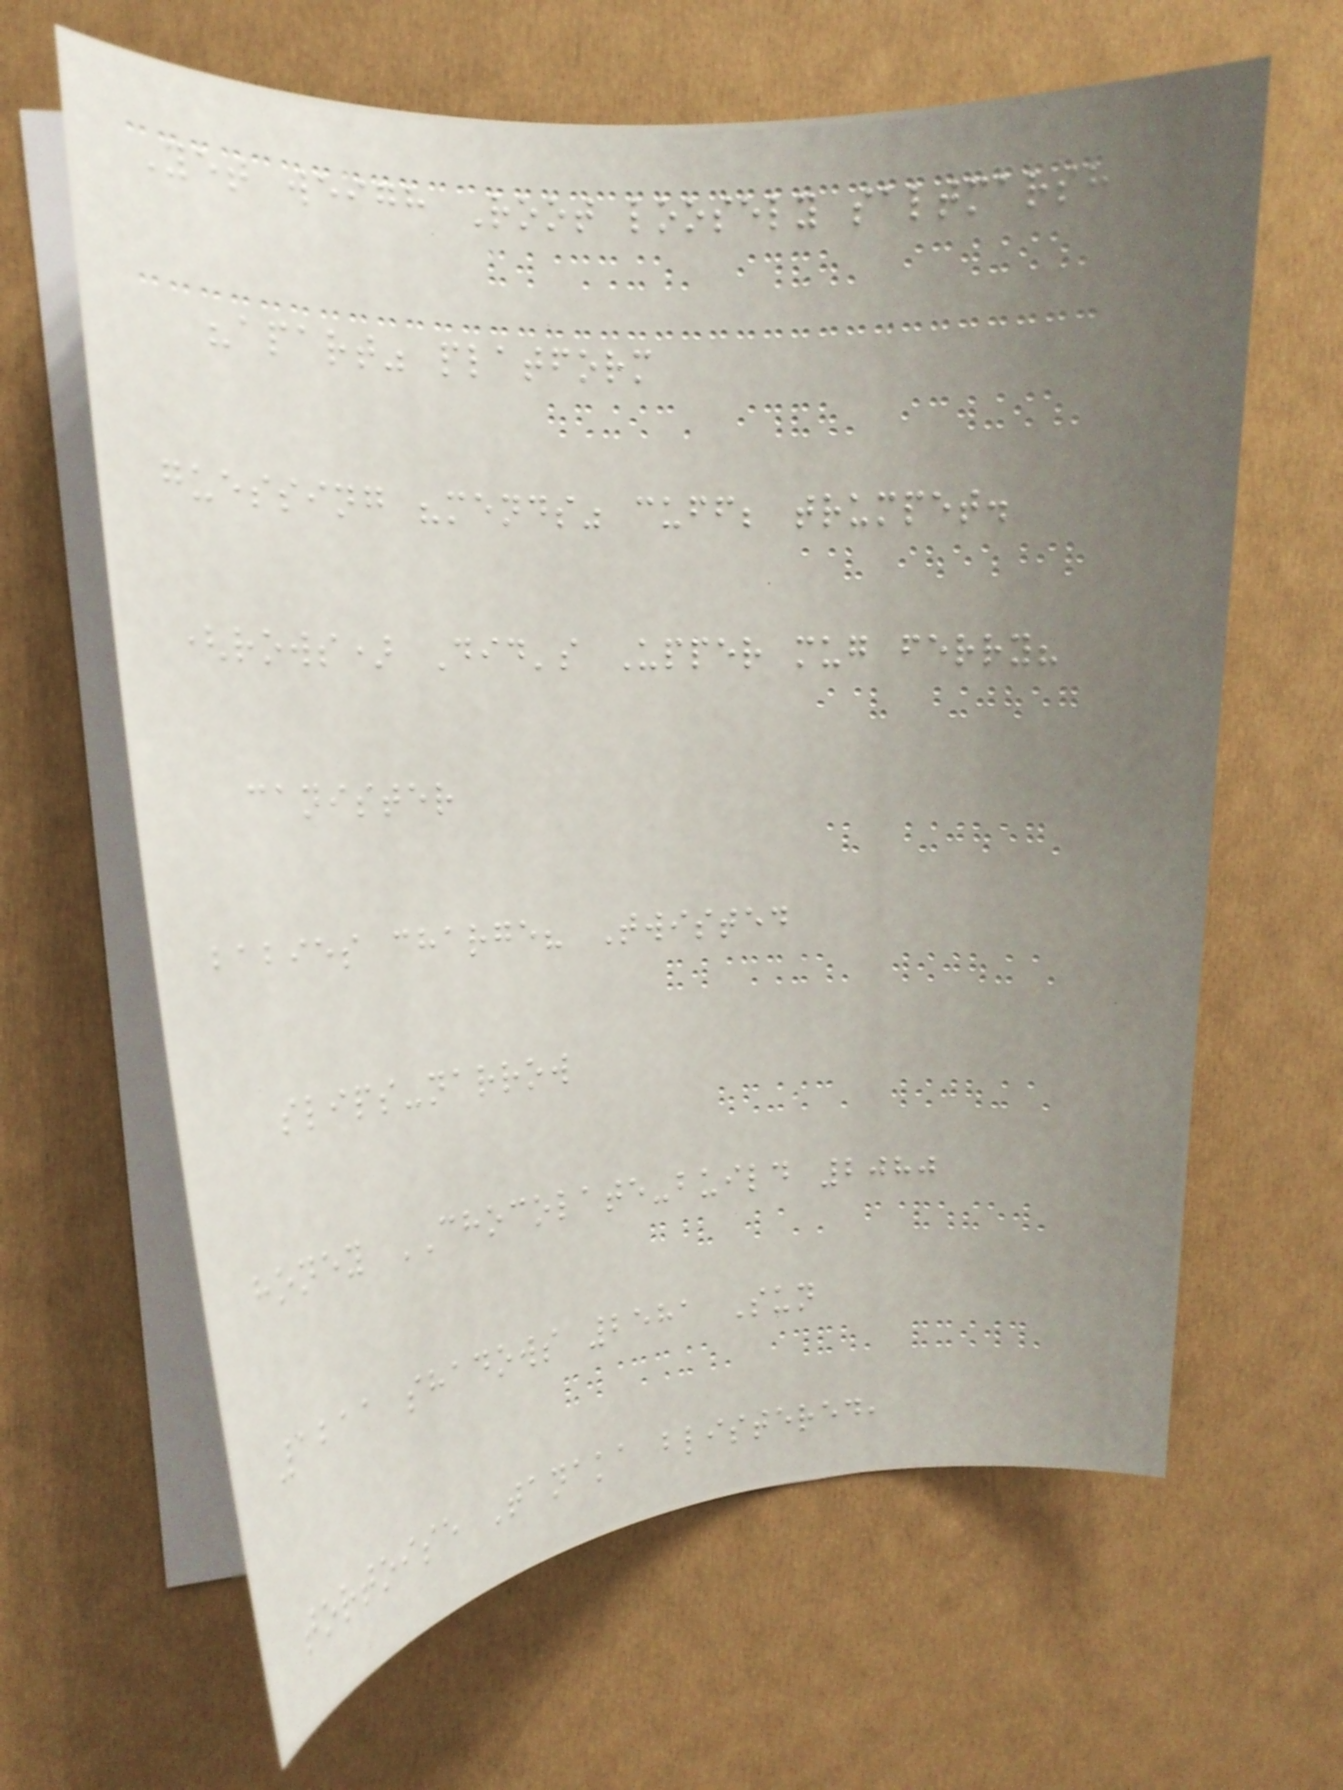Yet weigh Root loosely saltmarsh
"apart" platform
guessing "mends" cuff; trumpet.
(rows) Did's Upper mug ferry?
canister
babies charge? Twisted
slips-narrow
honey CHOCOLATE-build 2080
1211 shadows 2581 Sun
tortoise Tanaka blistered,
